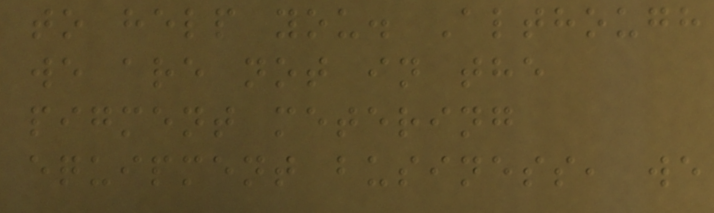to help you. Although
we are not in the
pigment metering
equipment business, we
